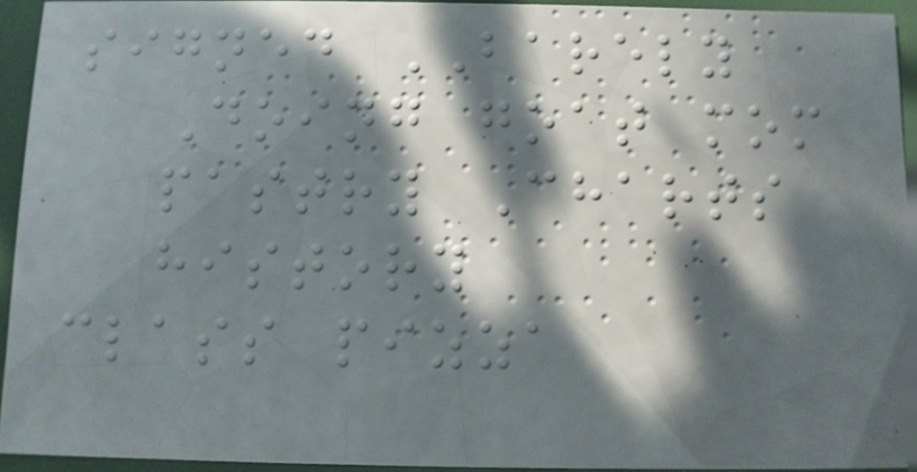signed BARELY
Doing goat mom
pastry Charts
history
class pizza
